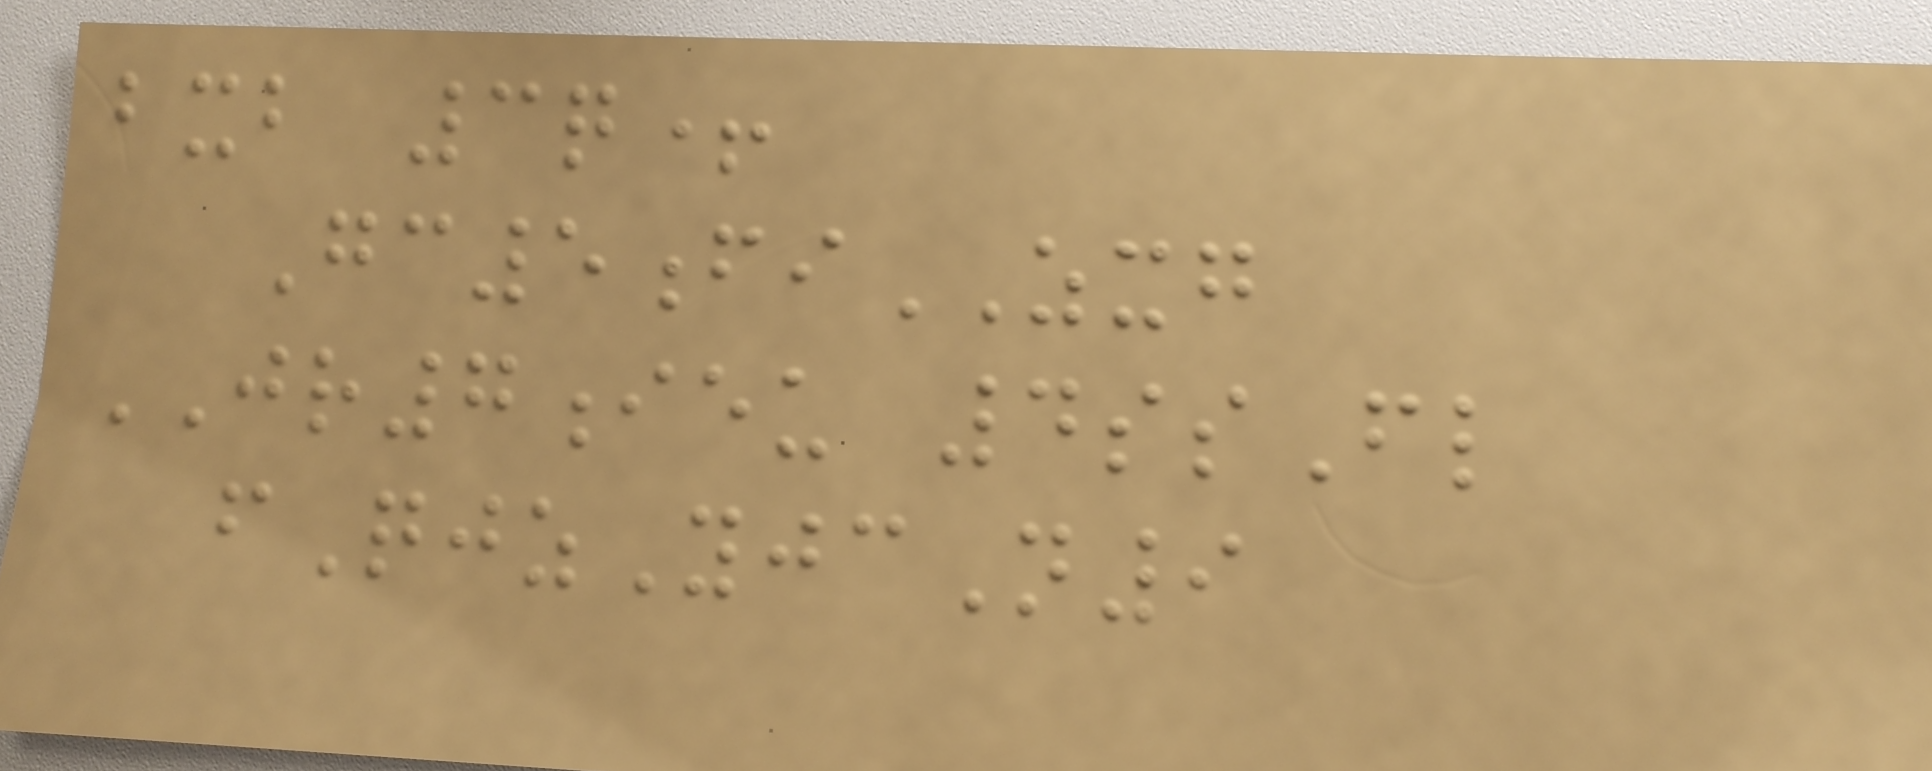bxb 3q+
Gc5fiZXG
JR7ieu 4ssFl
fQjzYjcN9
